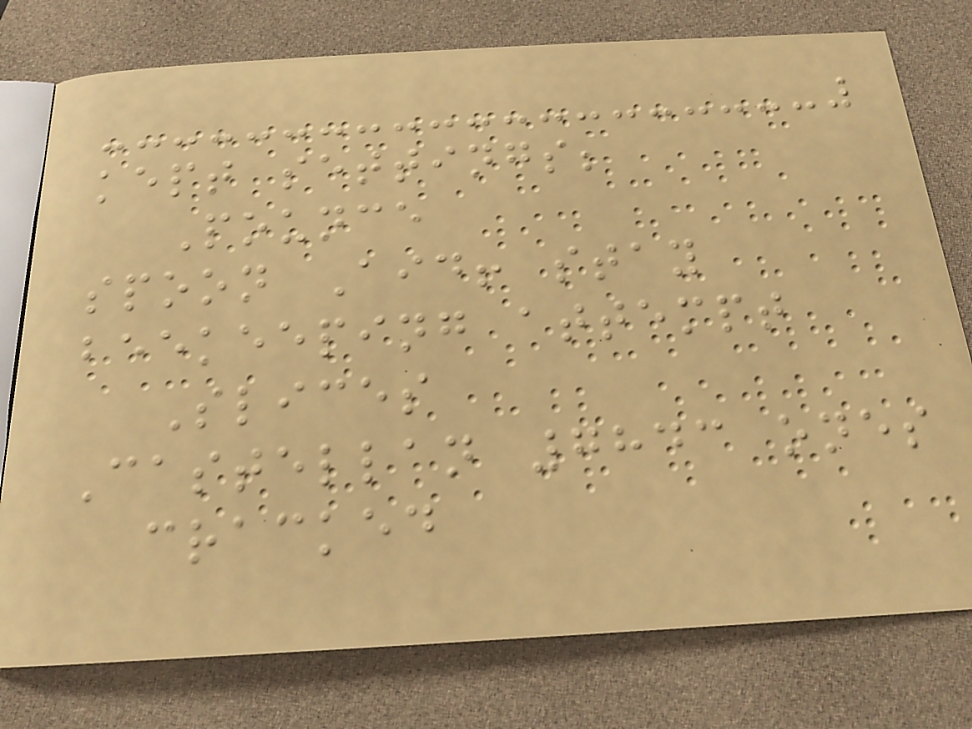kept settings;
Pounce
spoon Aid! stay
beekeeping attempt
Slices
Castellan 7843 ones
cracked
